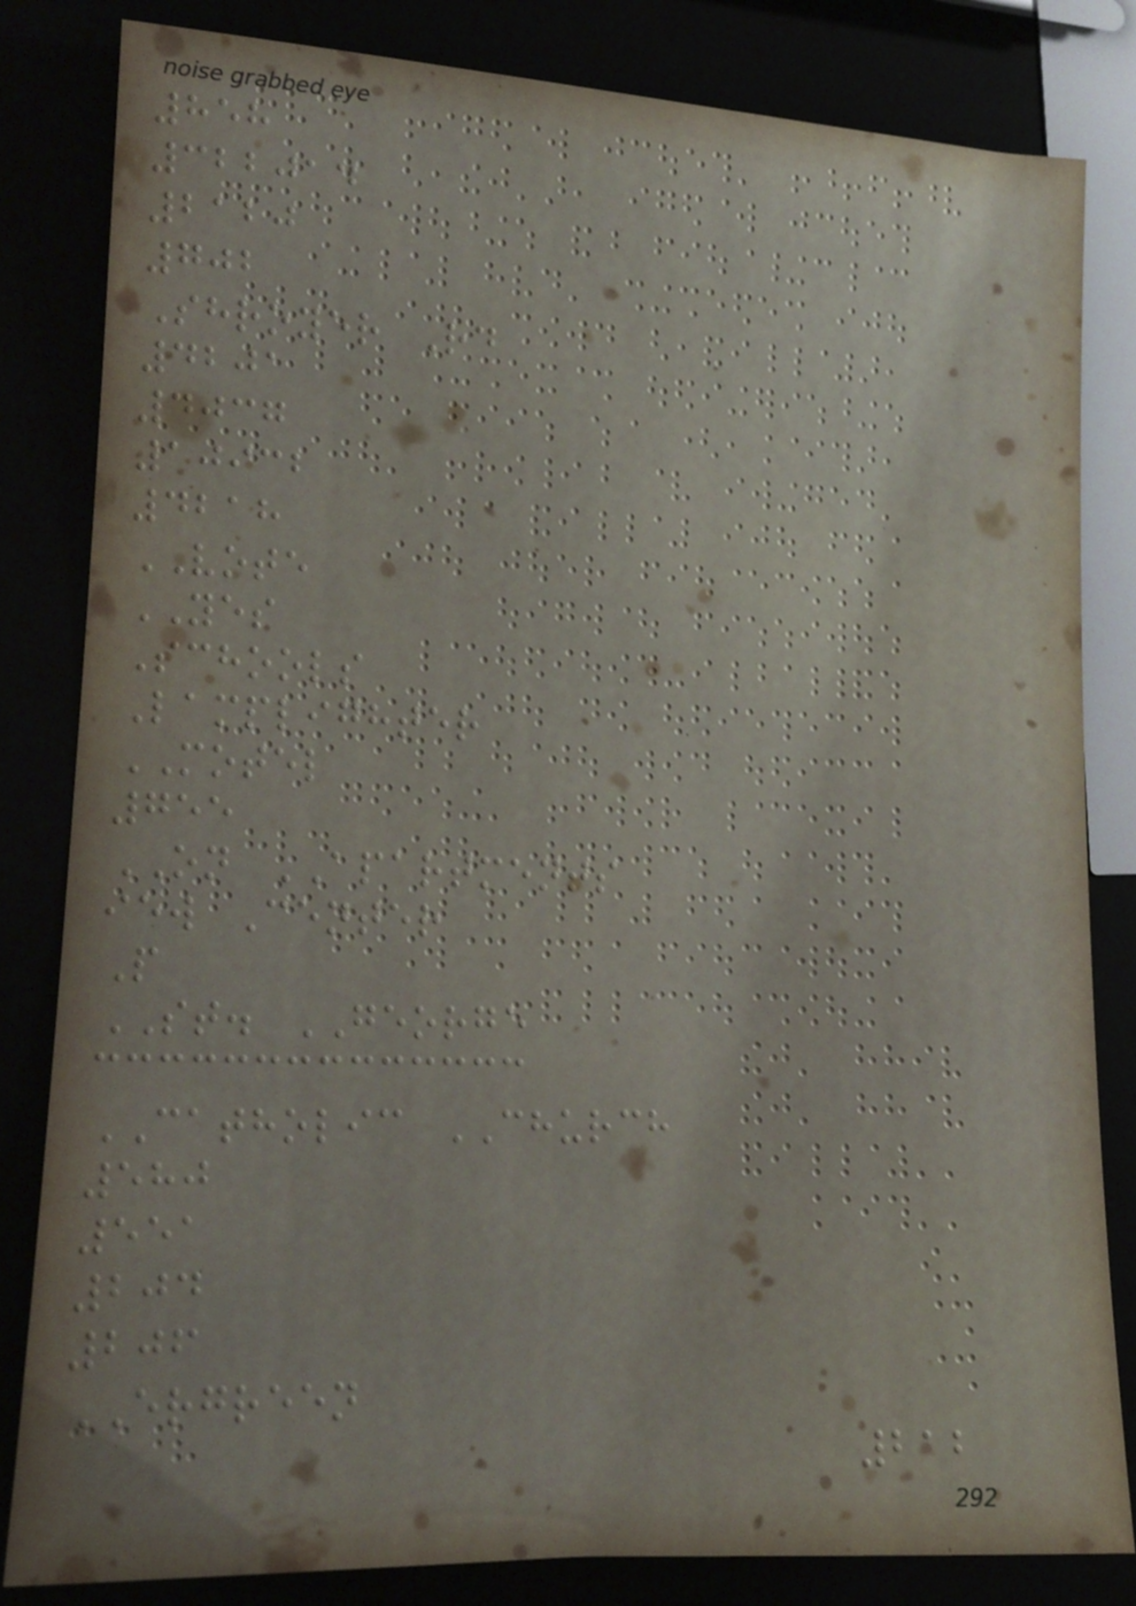858
322014
2120
702
Shroyer Rd
4201
4037
10932
4218
VOTE
YES
Schools
Lamplighter
MOTEL
755
ON APARTMENTS
iew Center
P
ST. GEORGE
CATHOLIC CHURCH
580
551
204
206
ERGREEN
212
